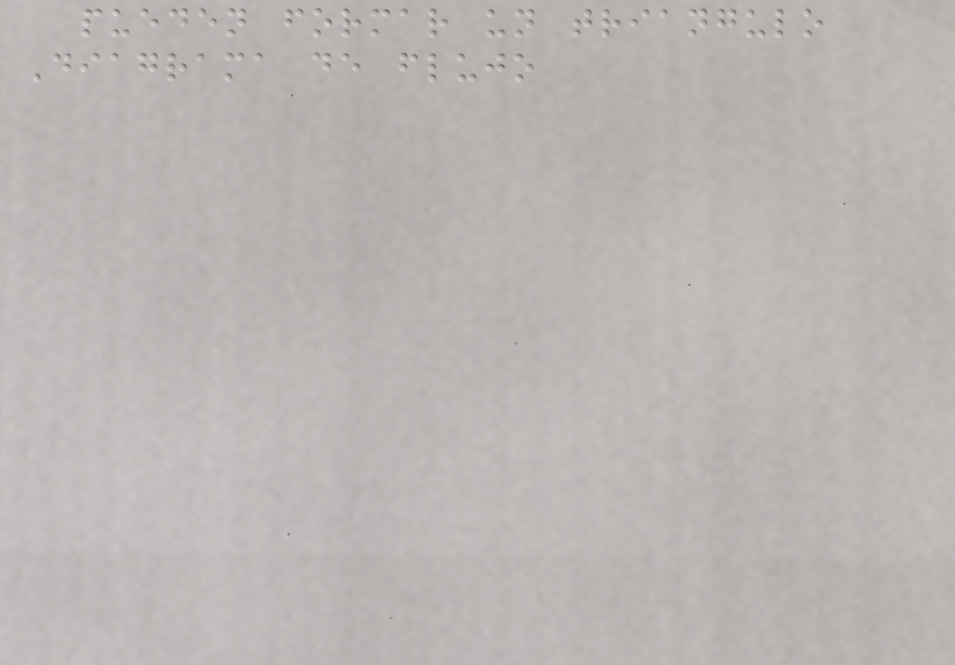pueden formar un triangulo
Diagrama de flujo
